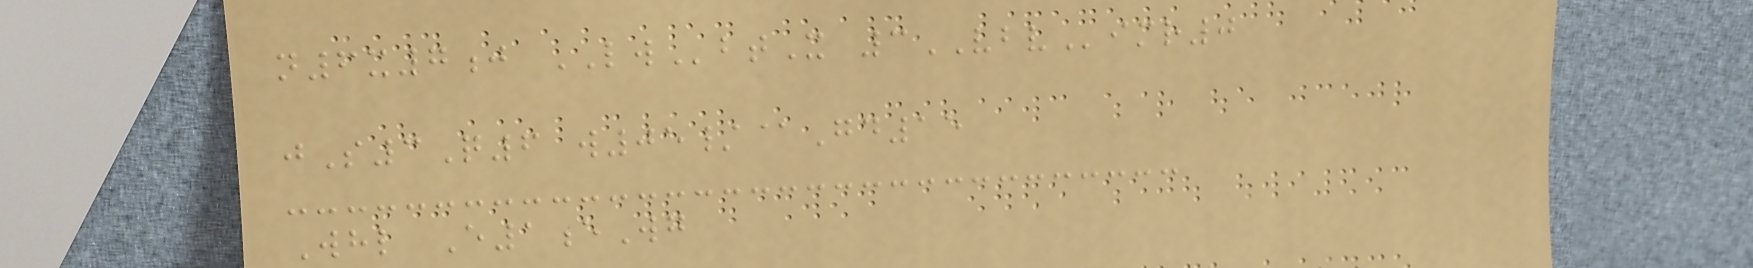n6x7j LWbtX 3VBVimr0
jS3Q6 w05/@Gd15
Whl E1eWg
